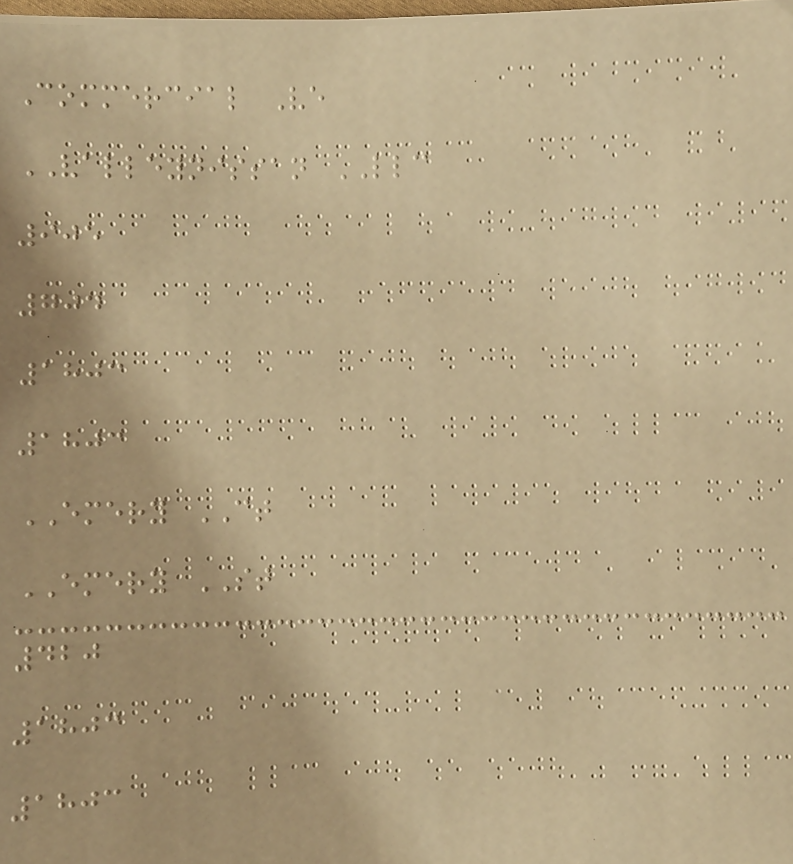Commercial Ve
VALLEYNISSAN LLC
905
704
1803
1803
EMERY CT
EMERY ST
420
1803
1803
